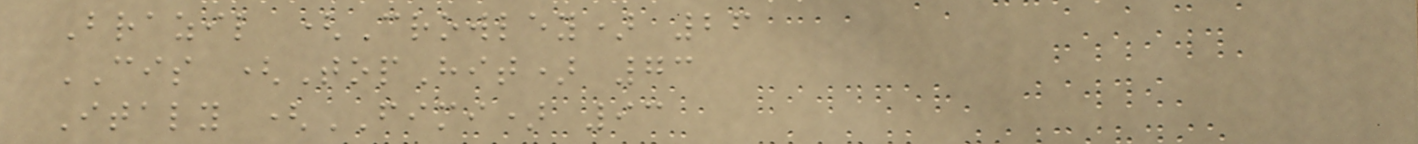Brazil (Crowley) 26
CIS (TopHit) 73
Italy (FIMI) 93
